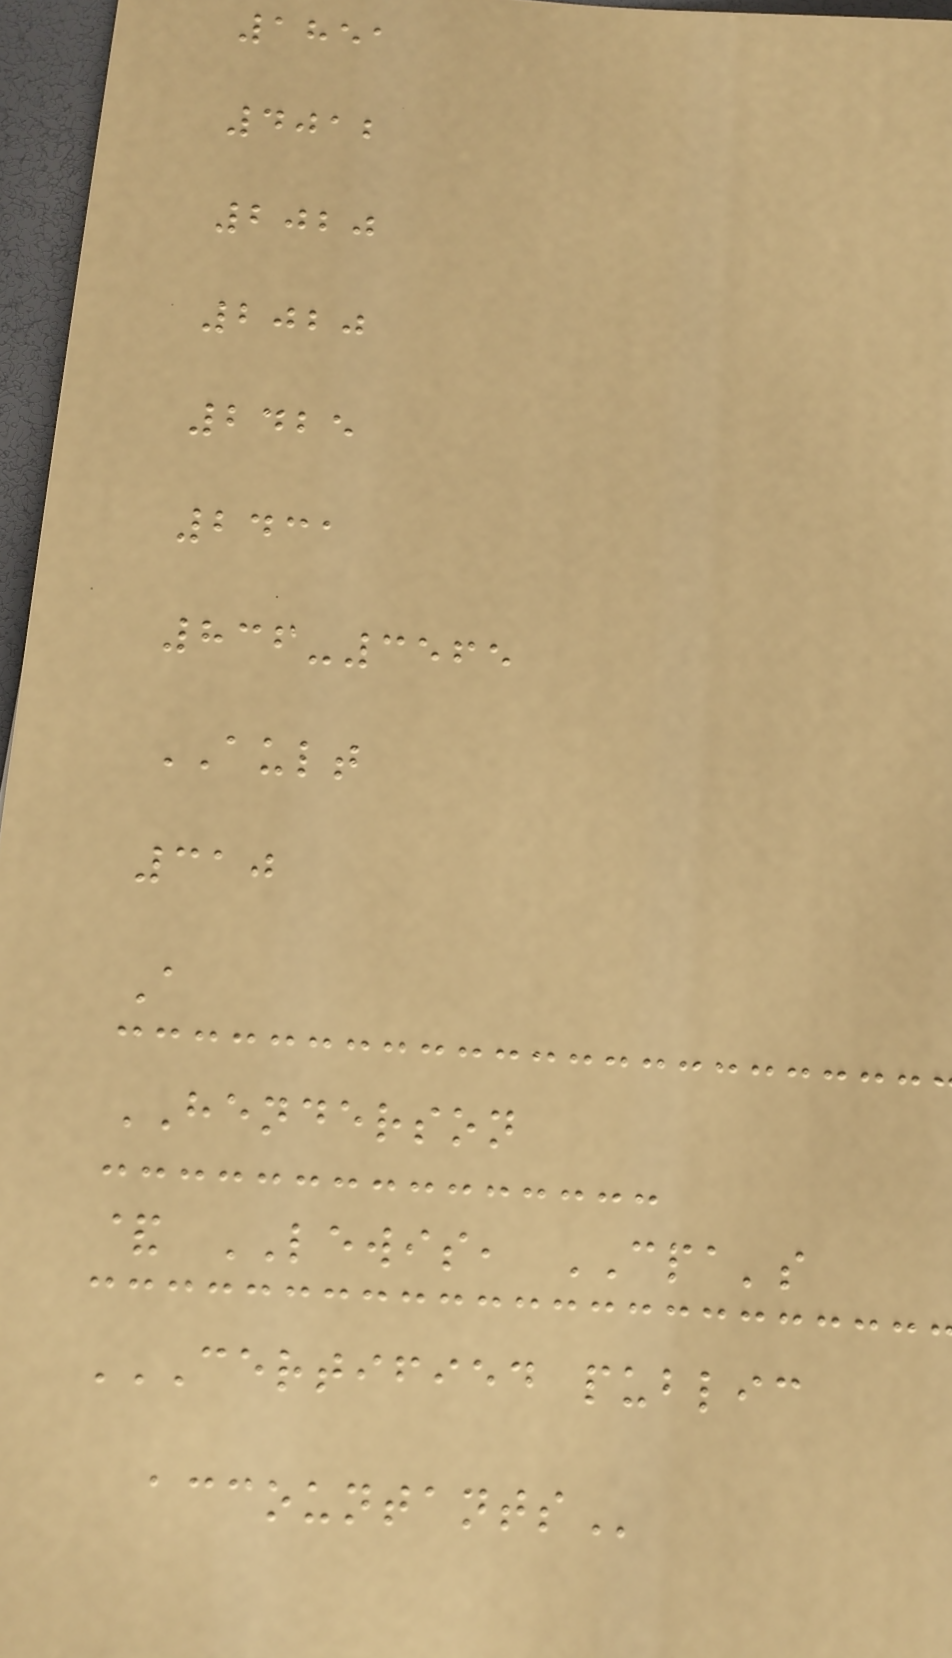1851
4012
2020
2020
2425
2431
836-3565
AULT
310
A
HENDERSON
& LEWIS, CPA's
CERTIFIED PUBLIC
ACCOUNTANTS
